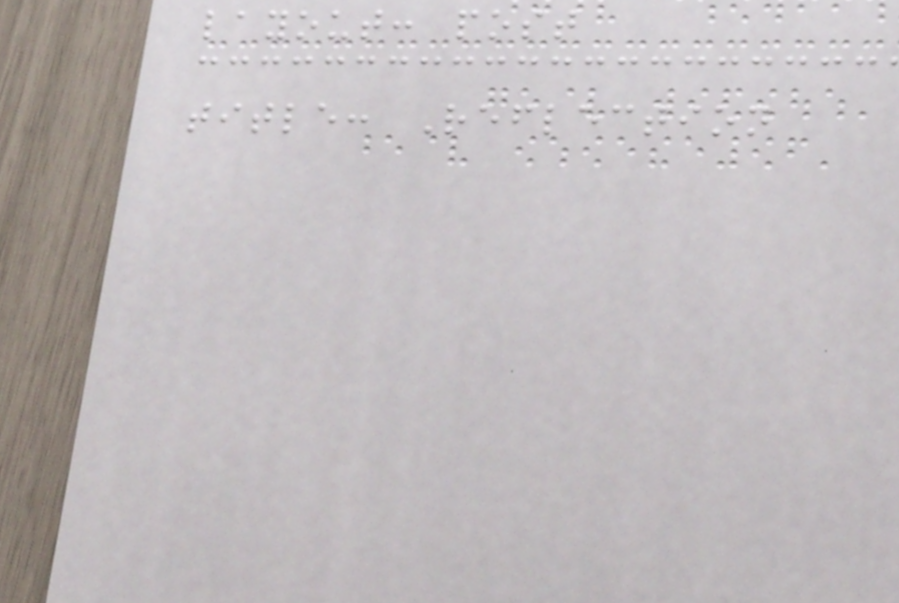layout: post
title: Reflection
